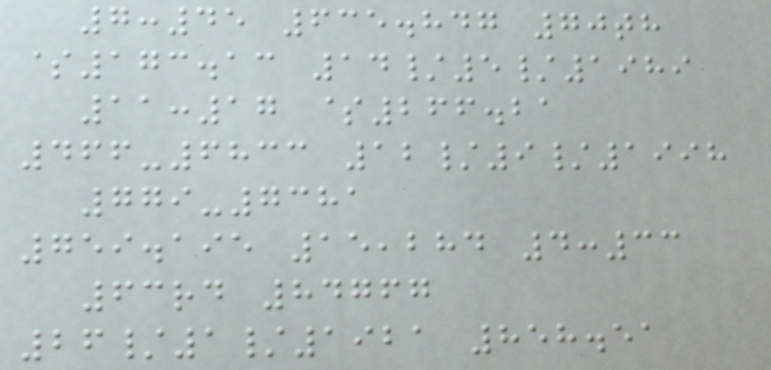7:45 635.847 70th
$173.13 14/5/1989
11:17 $266.21
466-6833 12/9/1998
779-7381
759.195 15,284 4:33
63rd 84767
26/1/1921 858.51
